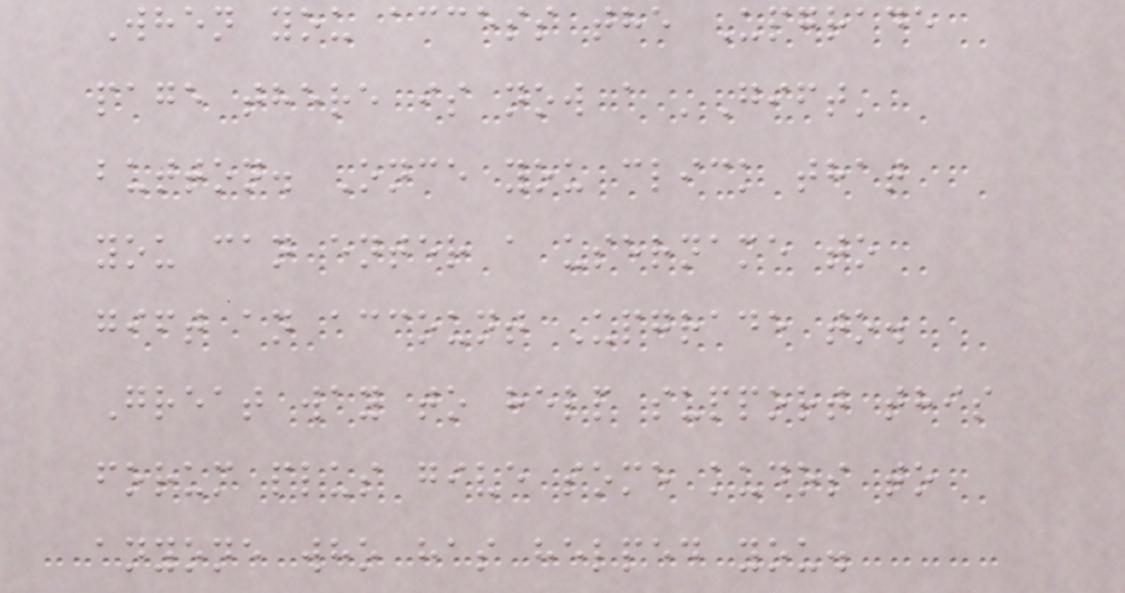When you access the Upgrade
page there is now a 'Gift'
button. Once you click that
you can enter a username to
gift an account Upgrade to.
Great way to help support this
forum plus give some kudos to
anyone who has helped you.
